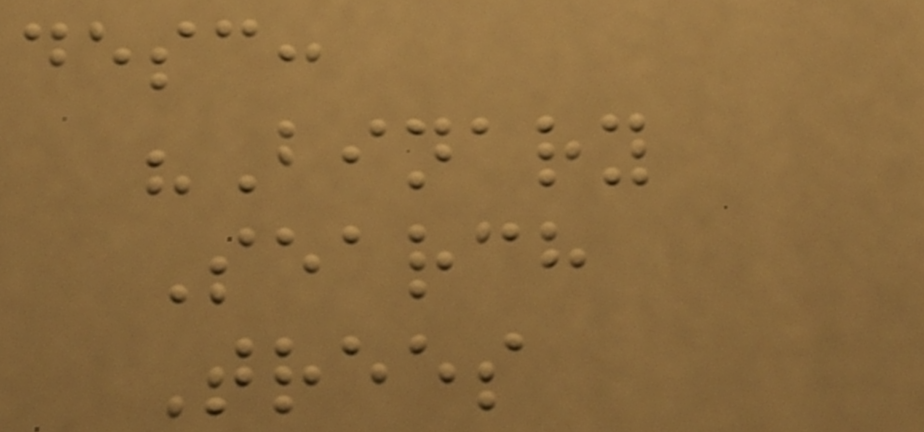desc:
"Binary
Search
Trees
